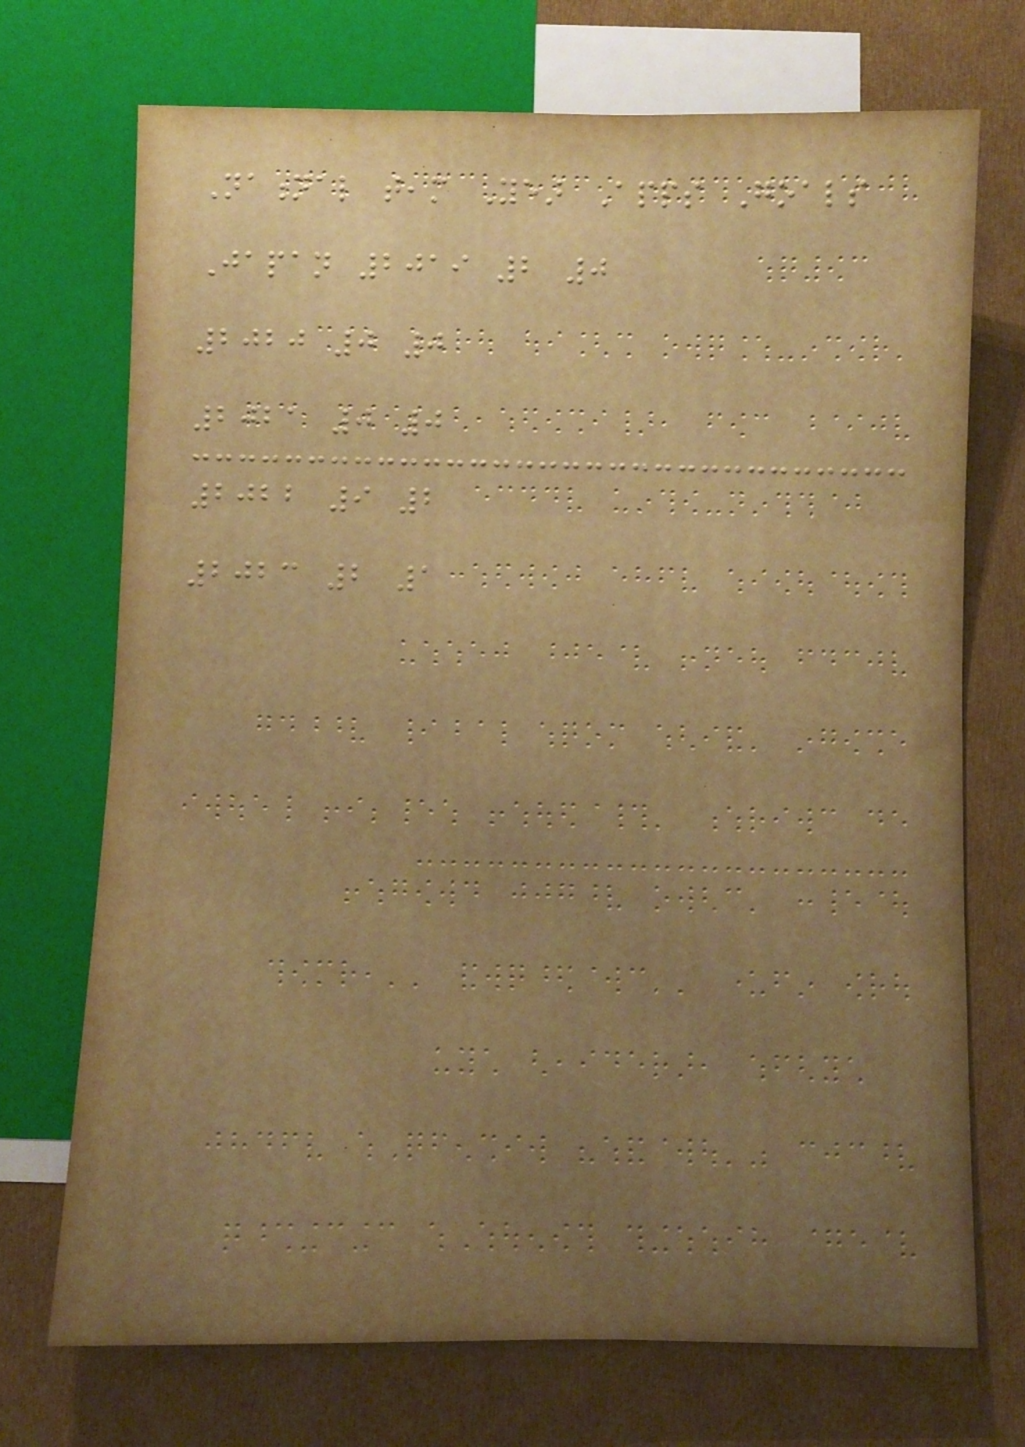National team Year Apps Goals
Japan 2019 2 0
2020 0 0
2021 0 0
2022 9 2
2023 2 1
